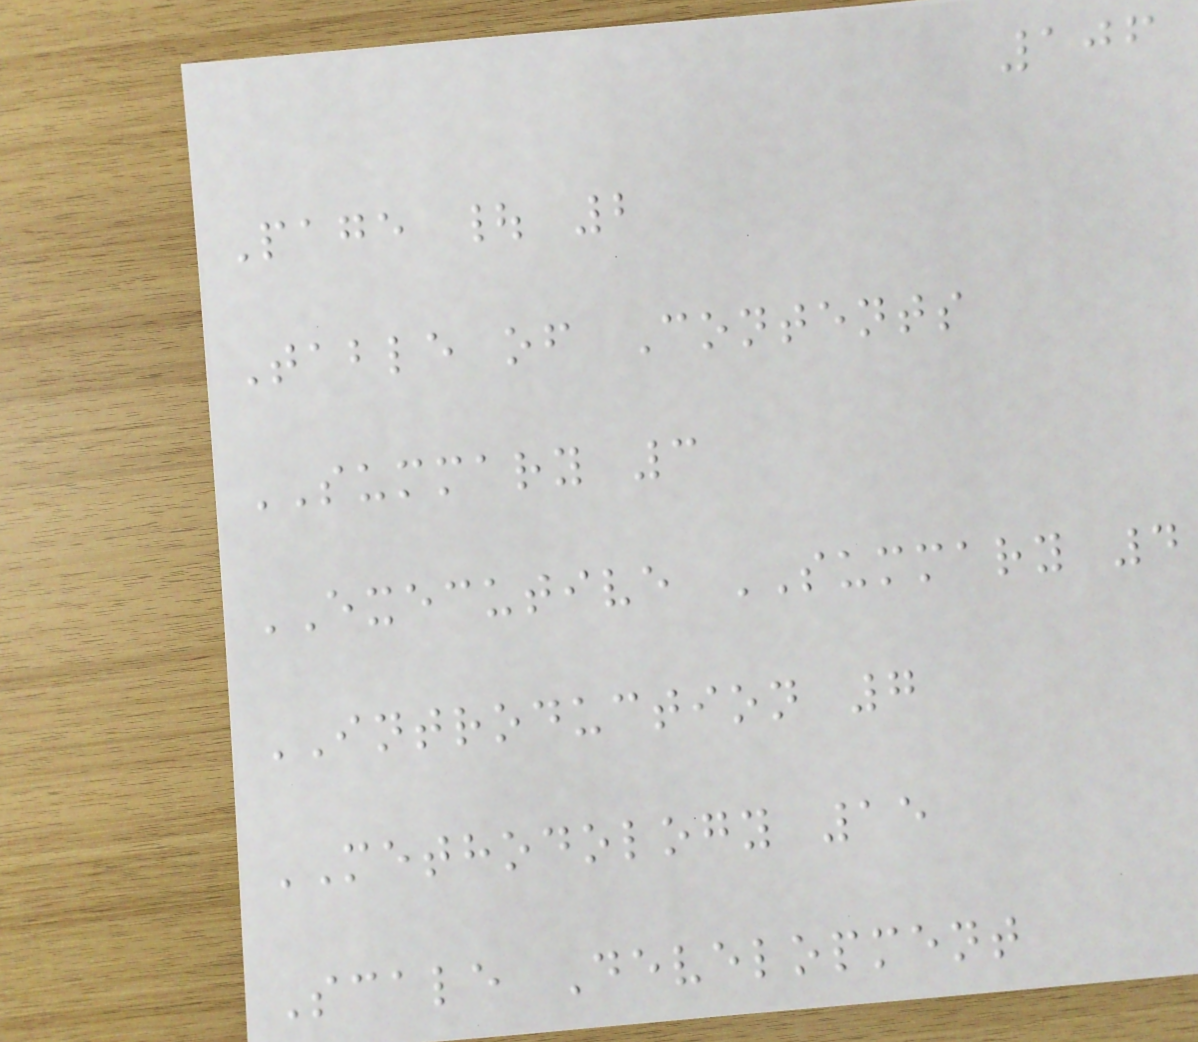106
Page | 2
Table of Contents
SUMMARY 3
EXECUTIVE SUMMARY 4
INTRODUCTION 7
METHODOLOGY 15
Scale Development
